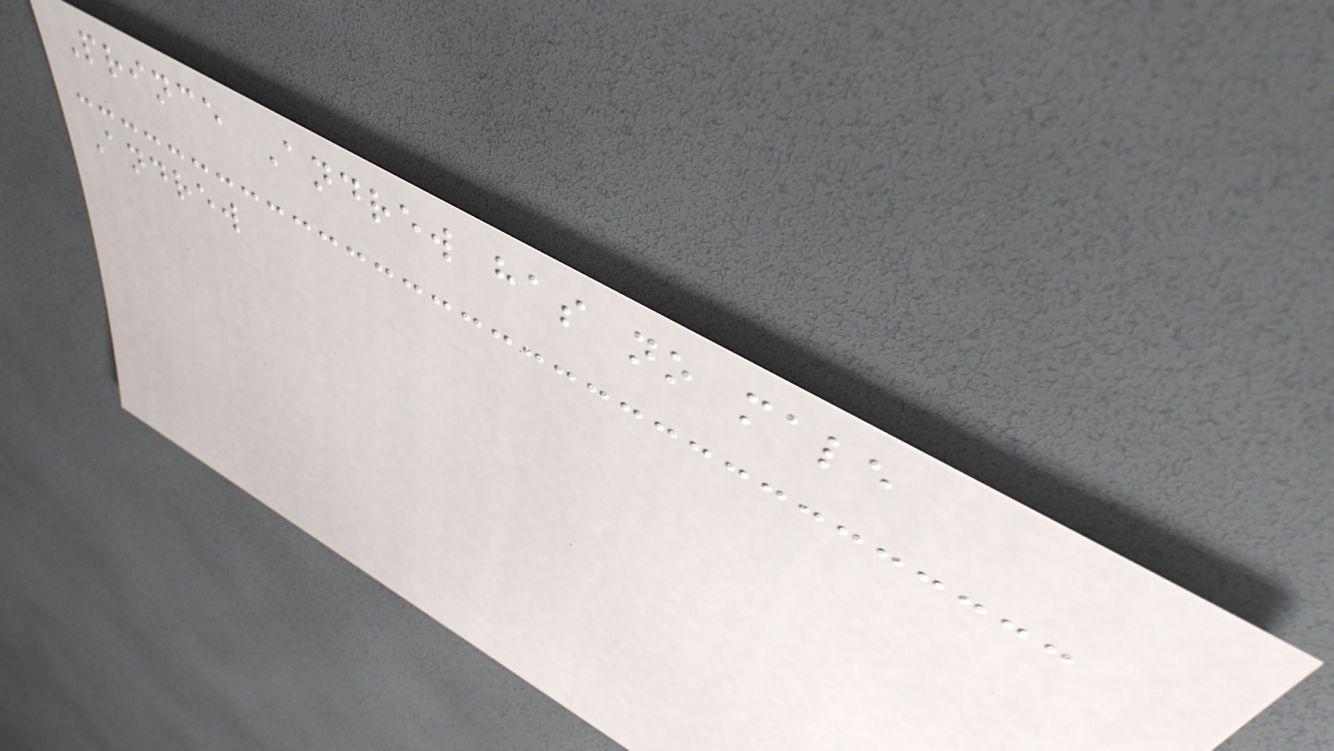Prince Andrew has no male
Andrew
